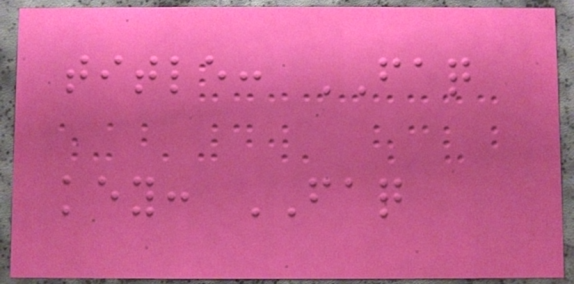title: FAQ
key: FAQ
